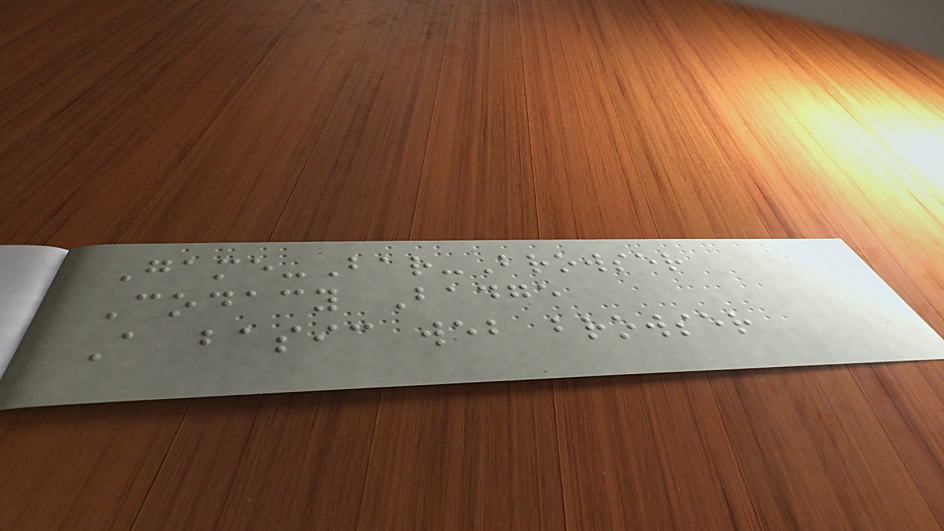Game-Bar-Browser
Codacy Badge
A basic web browser
